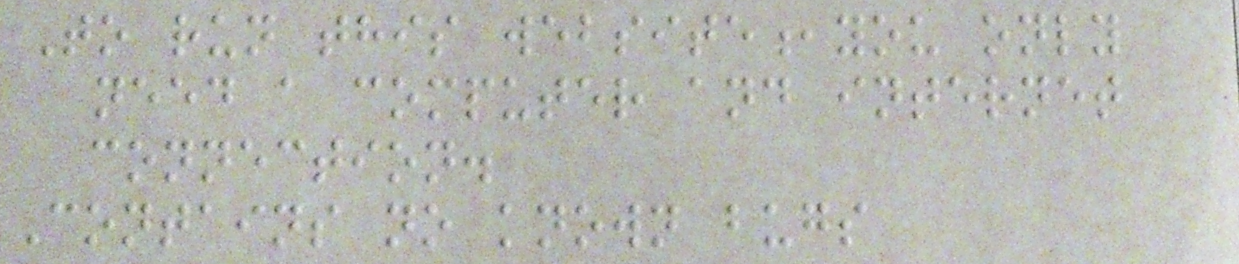To run this website,you only
need a computer and internet
connection.
Contains no known bugs
